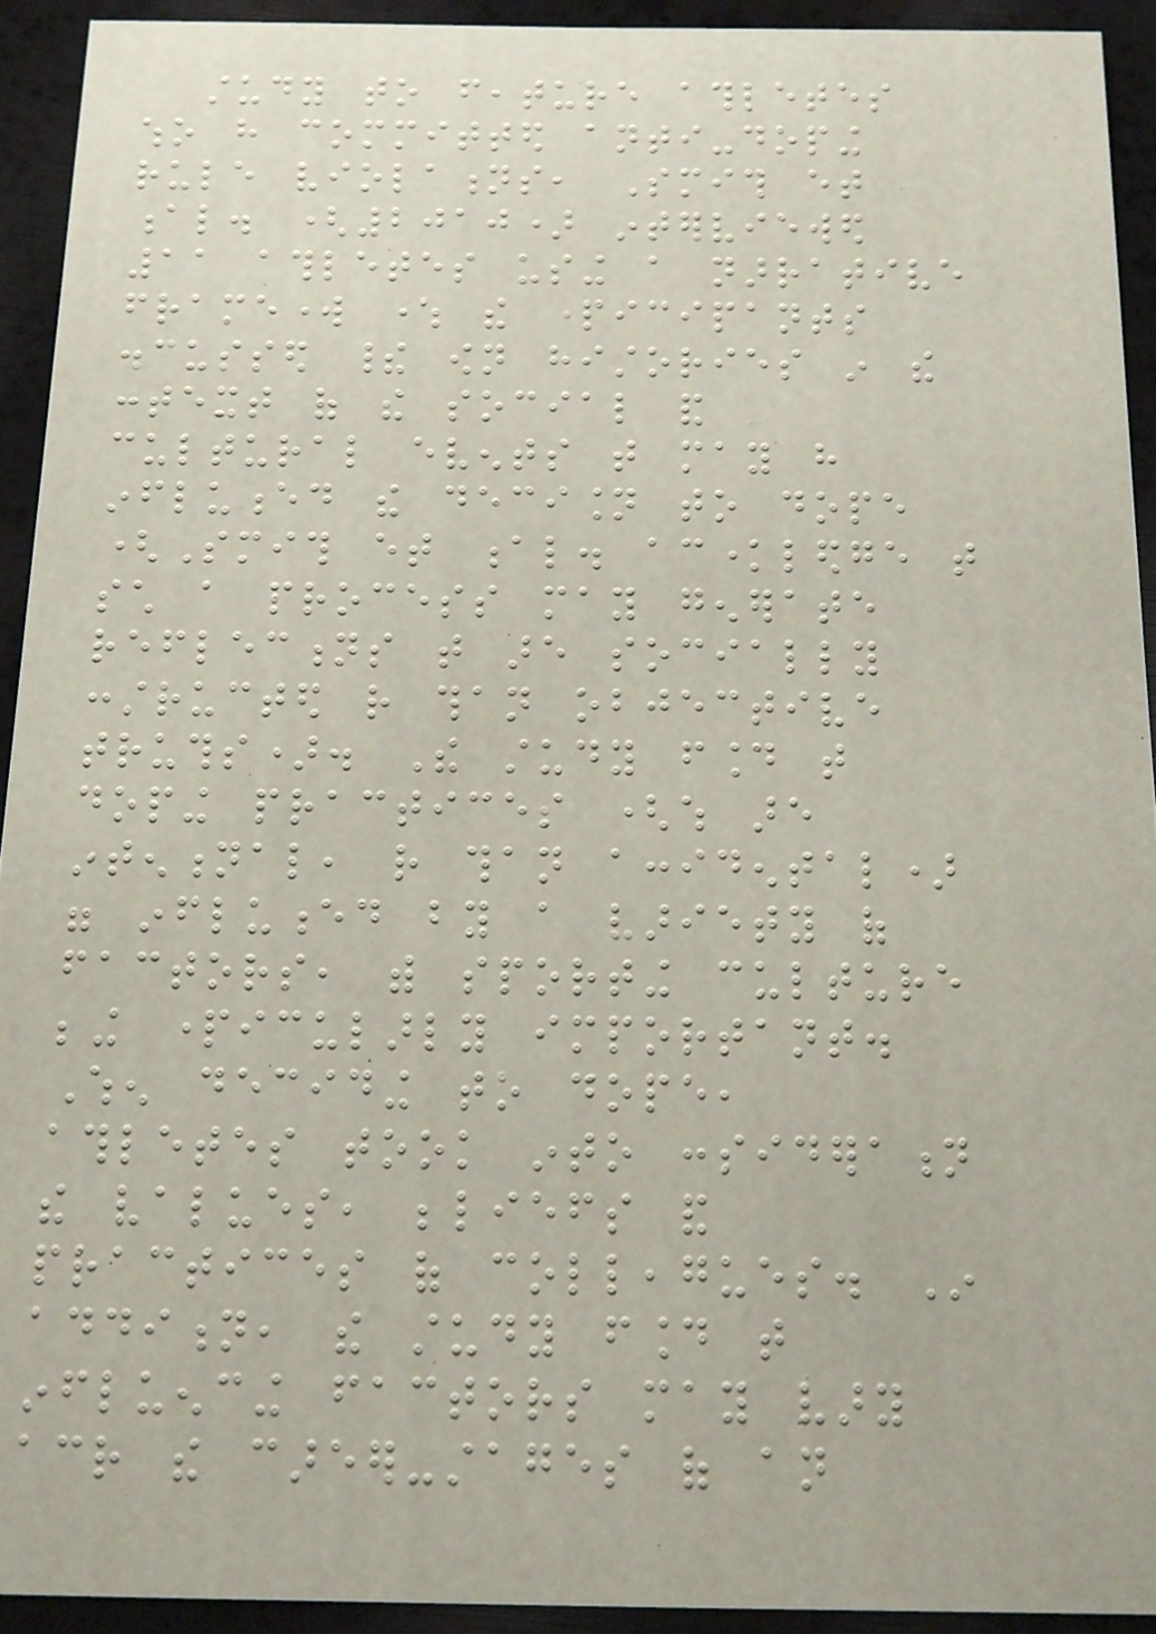study to feature athletes
who have committed anti-doping
rule violations, Smith et
al. (2010) interviewed
11 athletes using a narrative
framework where the participants
discussed their own histories in the
context of the social and
cultural events that may have
influenced the decision to dope
(Smith et al. acknowledge that
such a process may generate
reflections that are socially
constructed rather than objective
truths). The study found that
doping practices (which are
intentional, rather than accidental)
were influenced by a variety of
factors, with sporting culture
being particularly important.
When deciding to dope,
athletes took into consideration
the values, beliefs and
practices of colleagues. In
addition, the study found that
influencing factors may vary
across the career-stages of an
